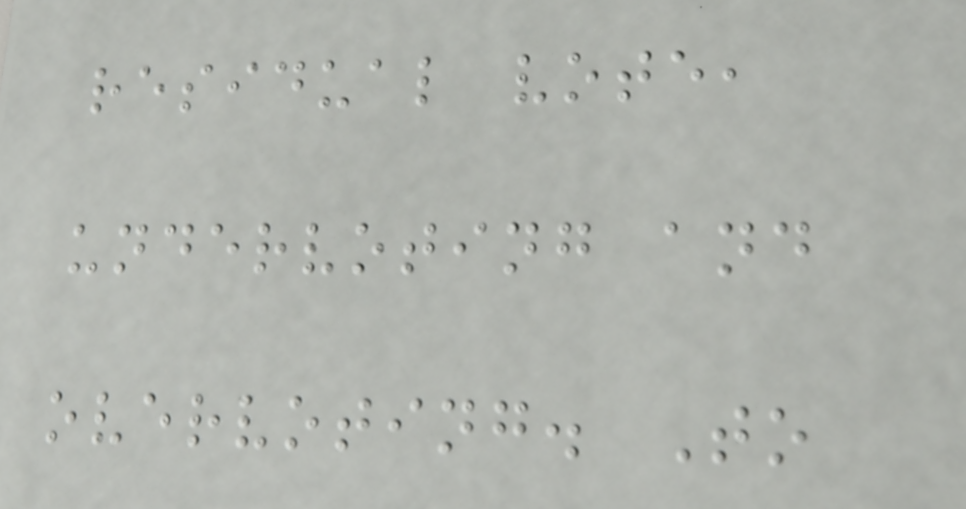residual vote,
undervoting and
overvoting. To
